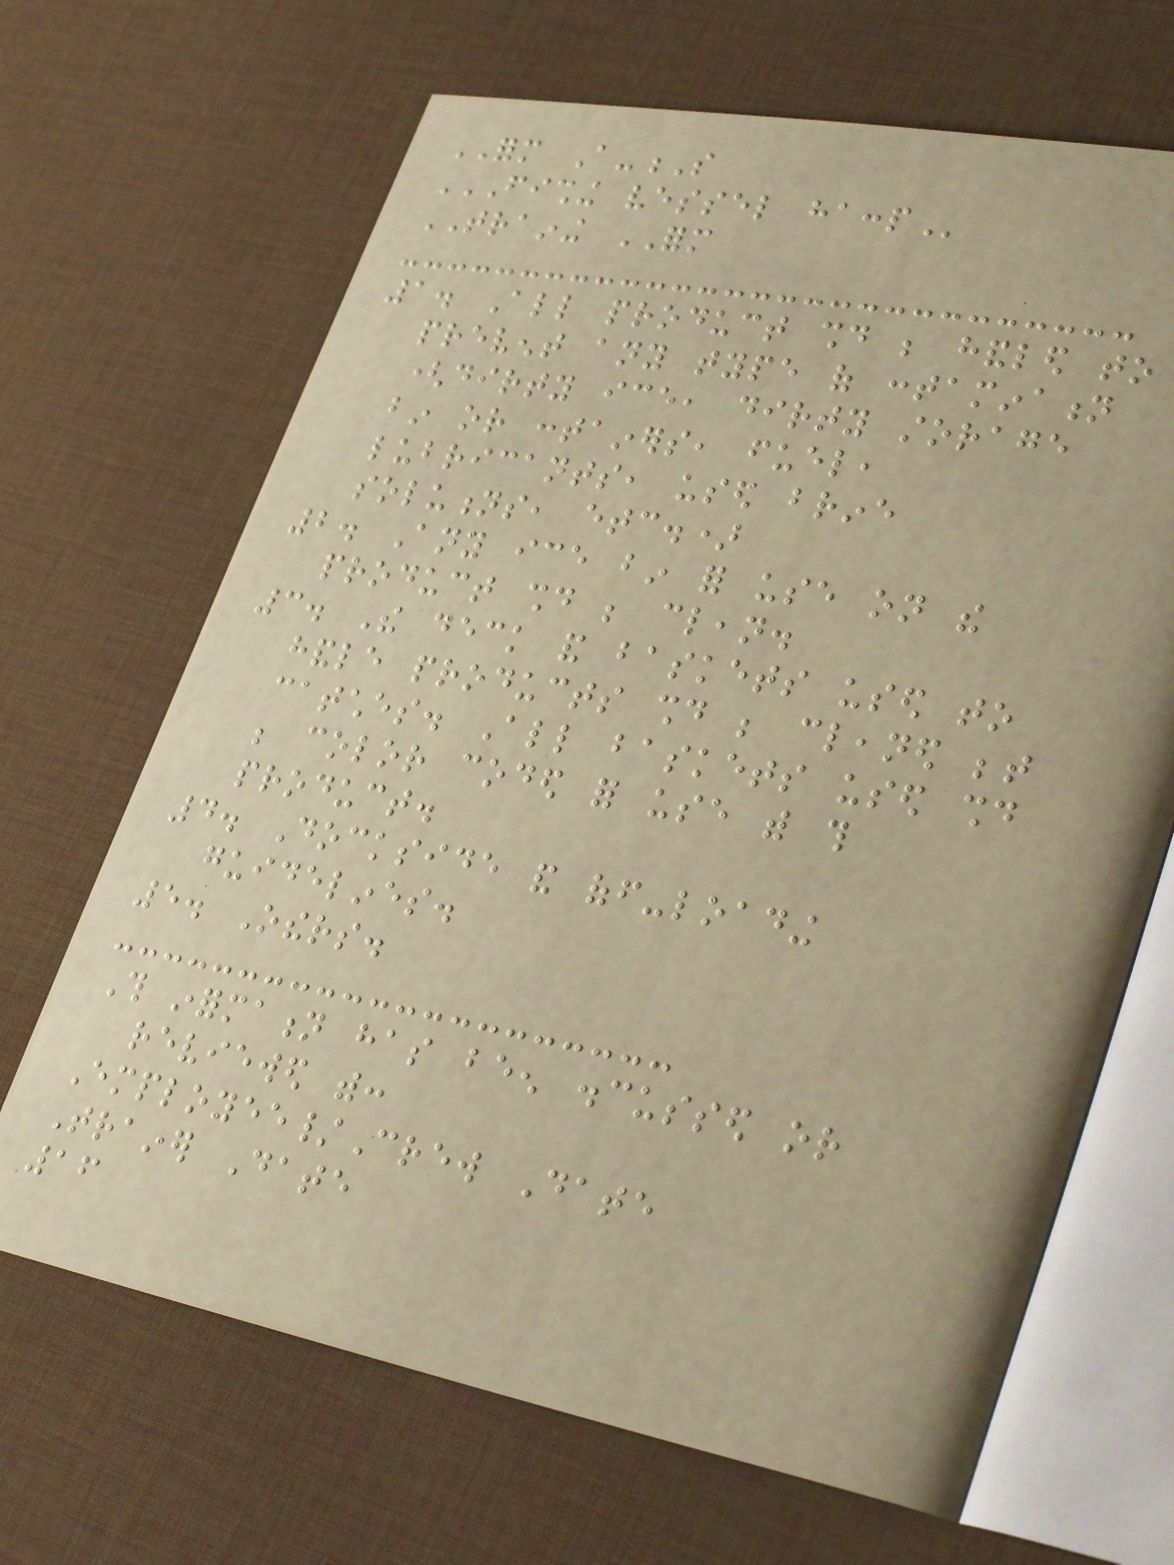FORM A-S
FISHING VESSEL HACCP
TRAINING FORM
1. All product should be handled to
prevent any type of contamination
(dirty ice, dirty storage
bin or containers, fuel,
lubricants, used brine
solutions, etc.)
2. Any ice bin for use on the
product should be clean.
3. The deck and baskets used to
handle products should be cleaned between
catches. All baskets used should
be color coded for use with this
product.
4. Dockside and off-loading
guidelines.
5. Others.
This information has been discussed or
reviewed with:
Employee/Crew Date
Trainer Date
16
